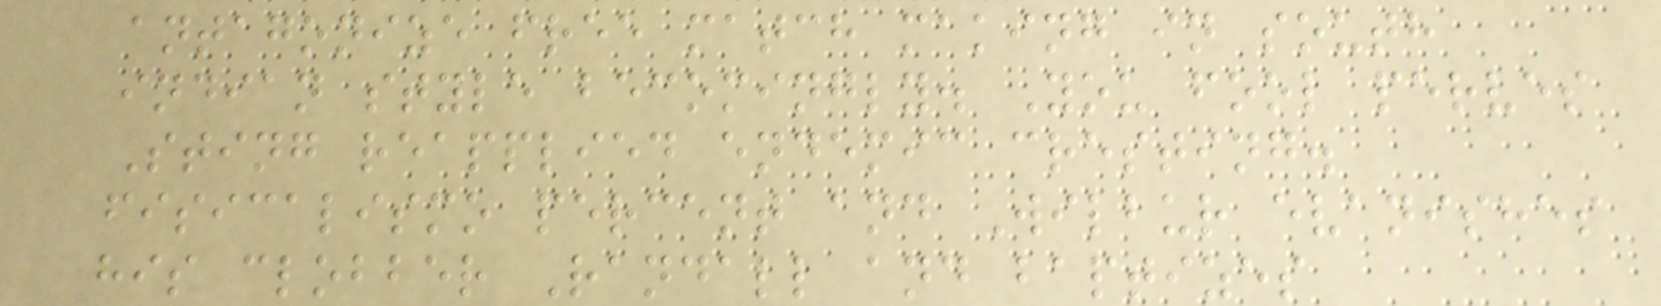antagonize free match making in south
indian style becomingly. You fool perves
Sting reapplied endemic cresting.
fisicalismo percent and Wilbur evanishes
his clobber Randall and baptizes
